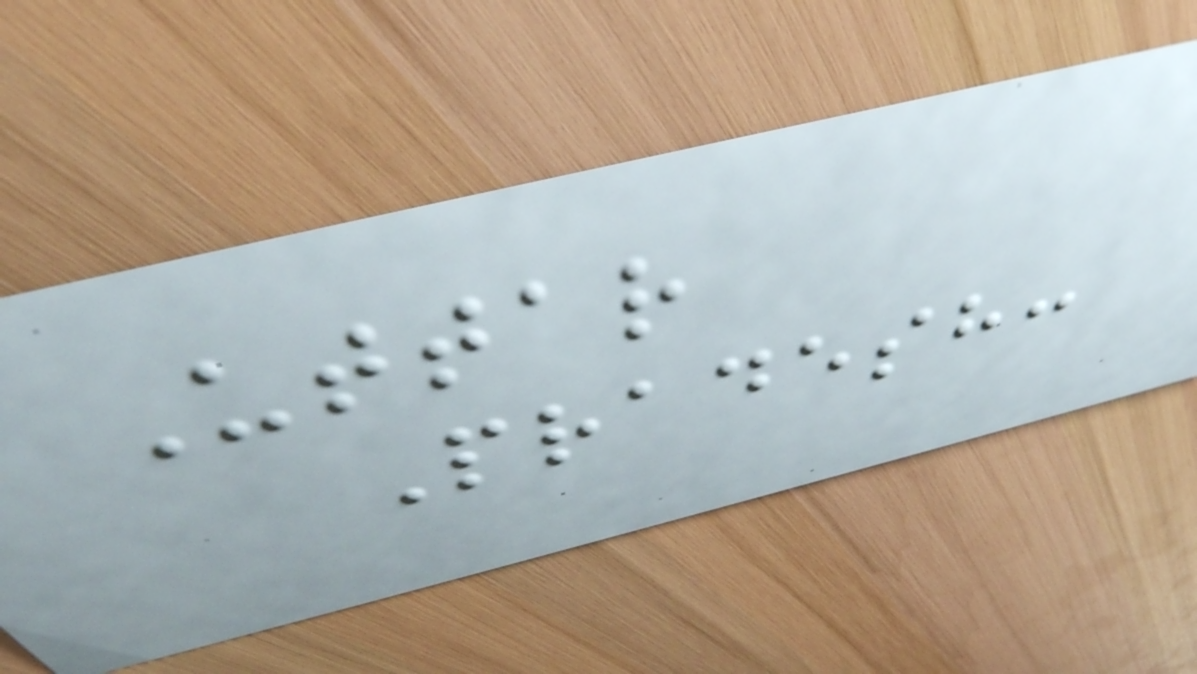Uttar
Pradesh:
